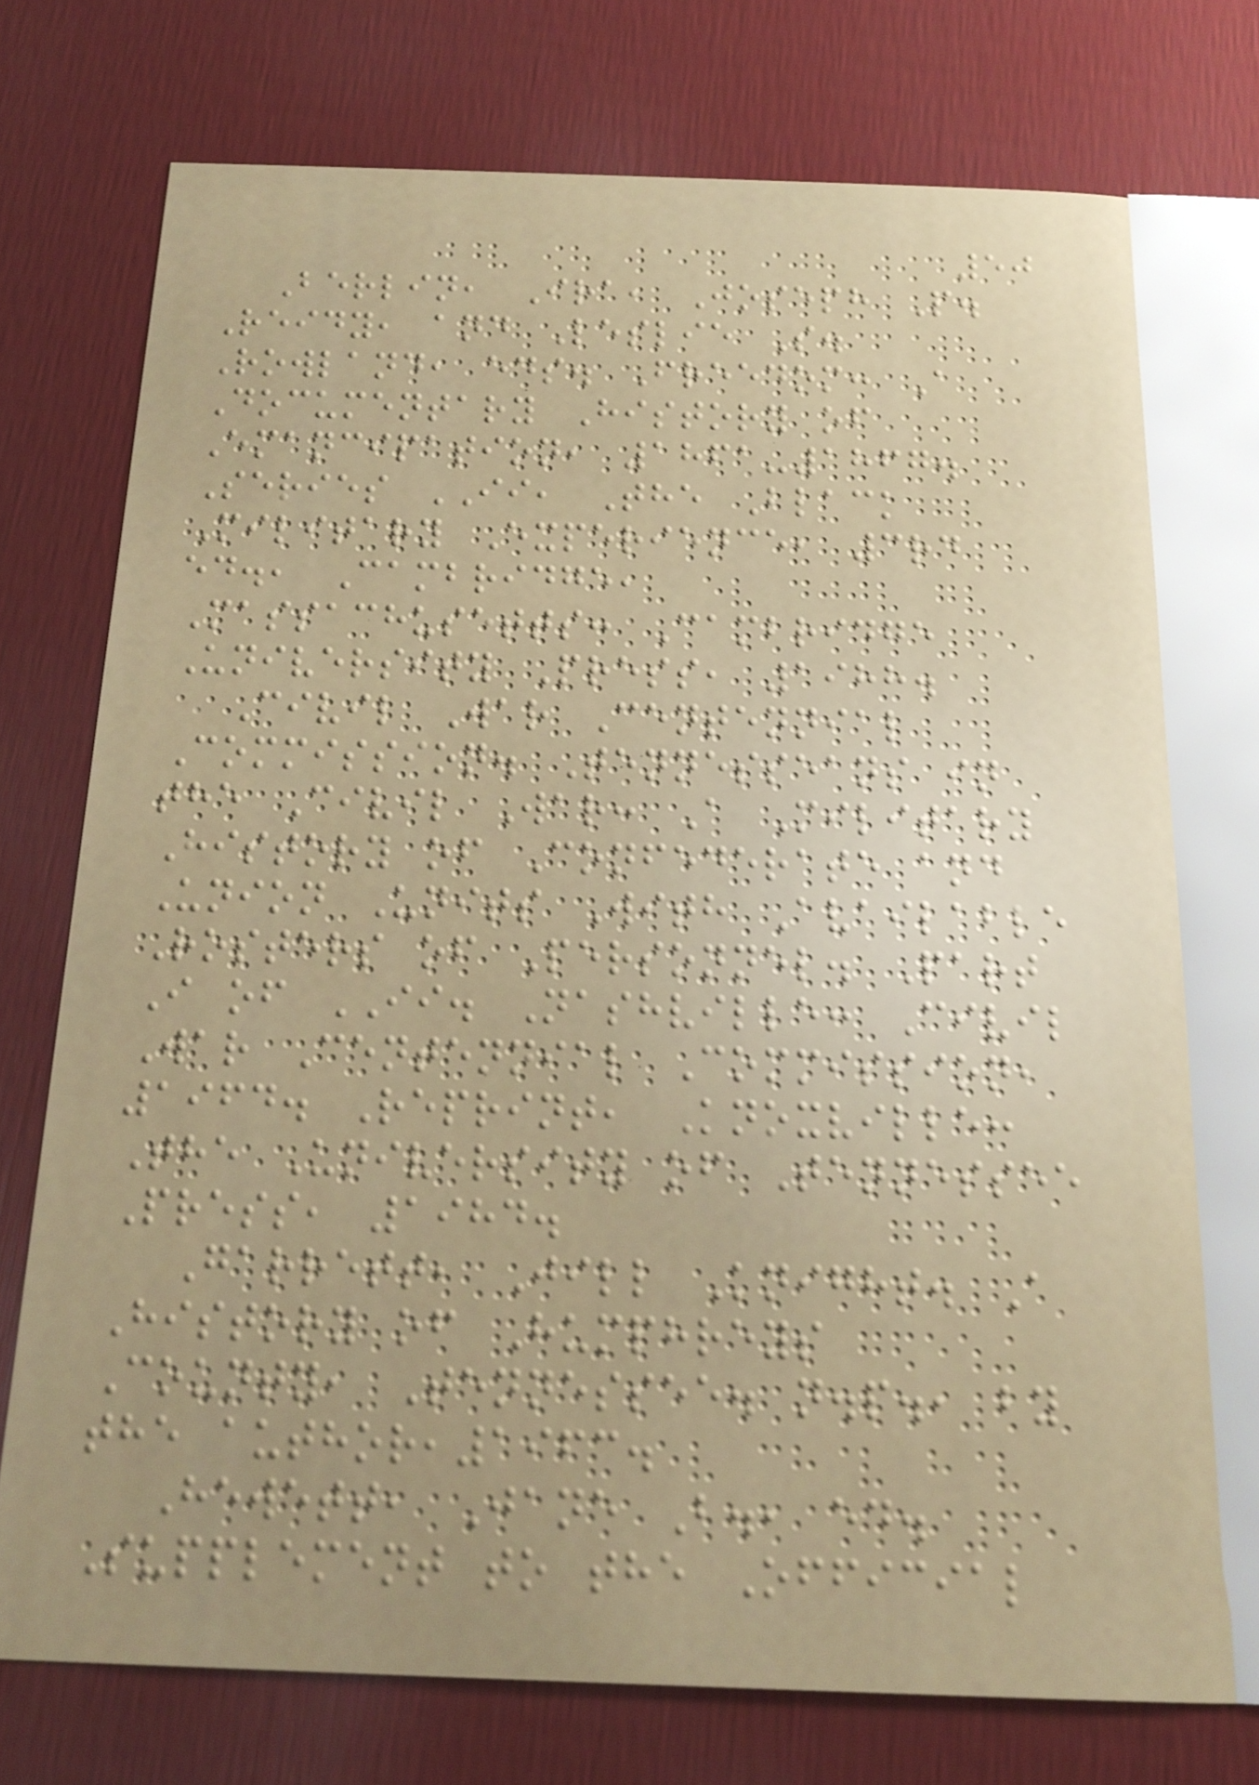50
Berlin, Ira, Joseph P.
Reidy, and Leslie S.
Rowland, eds. Freedom: A
Documentary History of
Emancipation, 1861-1867.
Series II, The Black
Military Experience, 3rd
ed., Cambridge,
Massachusetts: Cambridge
University Press, 1988.
Civil War Centennial
Commission. Tennesseans in
the Civil War: A Military
History of Confederate and
Union Units With Available
Rosters of Personnel. Part
I of II. Nashville: Civil
War Centennial Commission,
1964. Reprint, Knoxville:
The University of Tennessee
Press, 1984.
Garrett, Jill Knight. A
History of Humphreys
County, Tennessee. n.p., by
the author,1963.
Hewett, Jane B., ed.
Supplement to the Official
